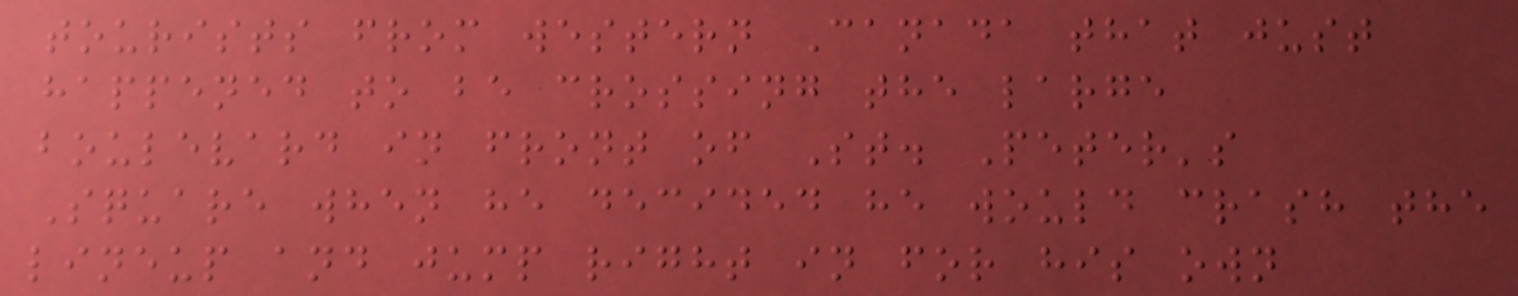tourists from western Canada that just
happened to be crossing the large
boulevard in front of St. Peter's
Square when he decided he would crash the
lineup and jump right in for his own
